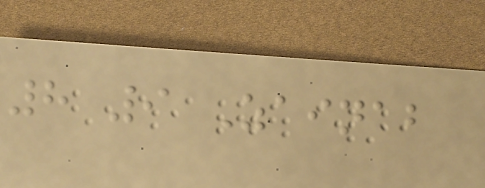8 9 Zainab
